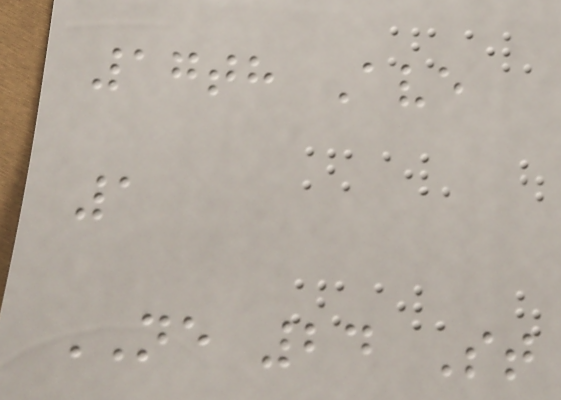17th Ave
1
NE 24 St
